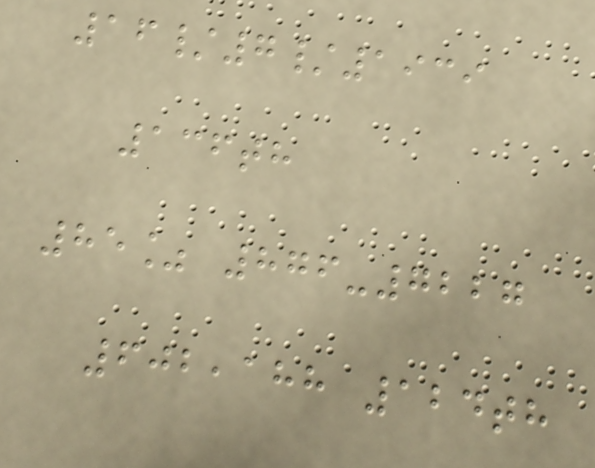16/7/1939
136th
85% 876-7227
602,188 124th
